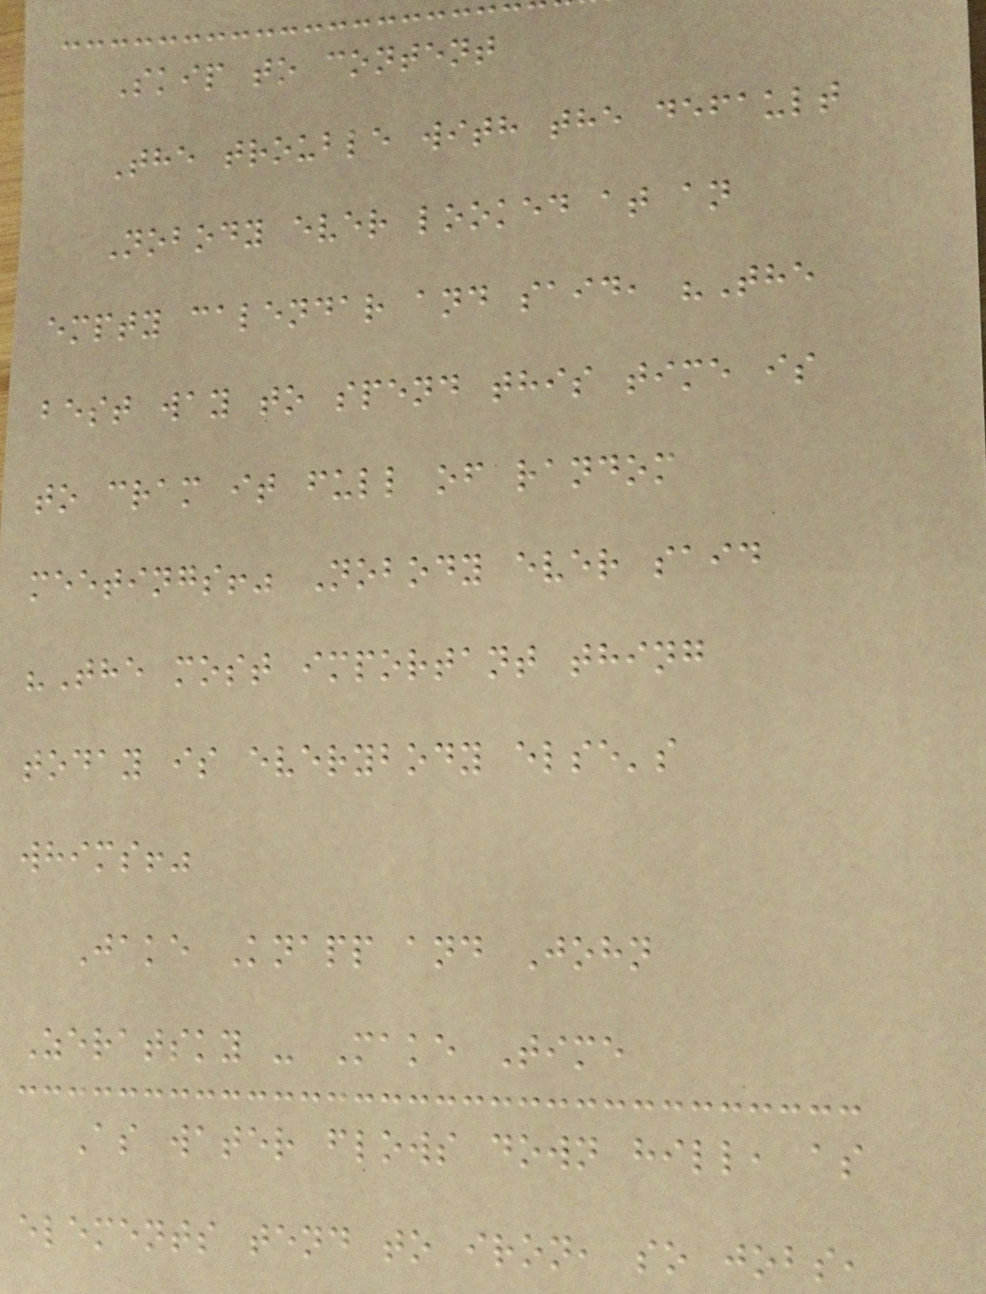Skip to content
The trouble with the default
Nobody ever looked at an
empty calendar and said, "The
best way to spend this time is
to cram it full of random
meetings!" Nobody ever said
"The most important thing
today is everybody else's
whims!"
Jake Knapp and John
Zeratsky - Make Time
As water flows down hill, as
elements tend to iron, so jobs,
